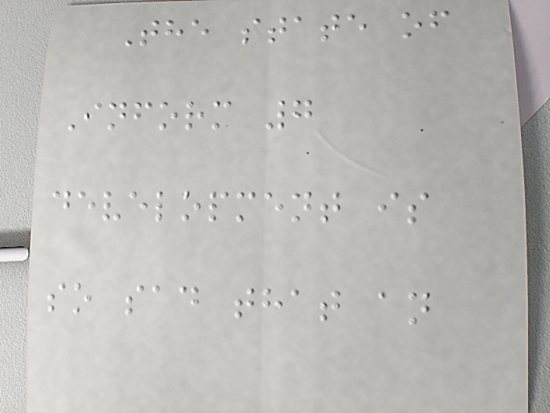The state of
Inform 7
development is
so sad that an
